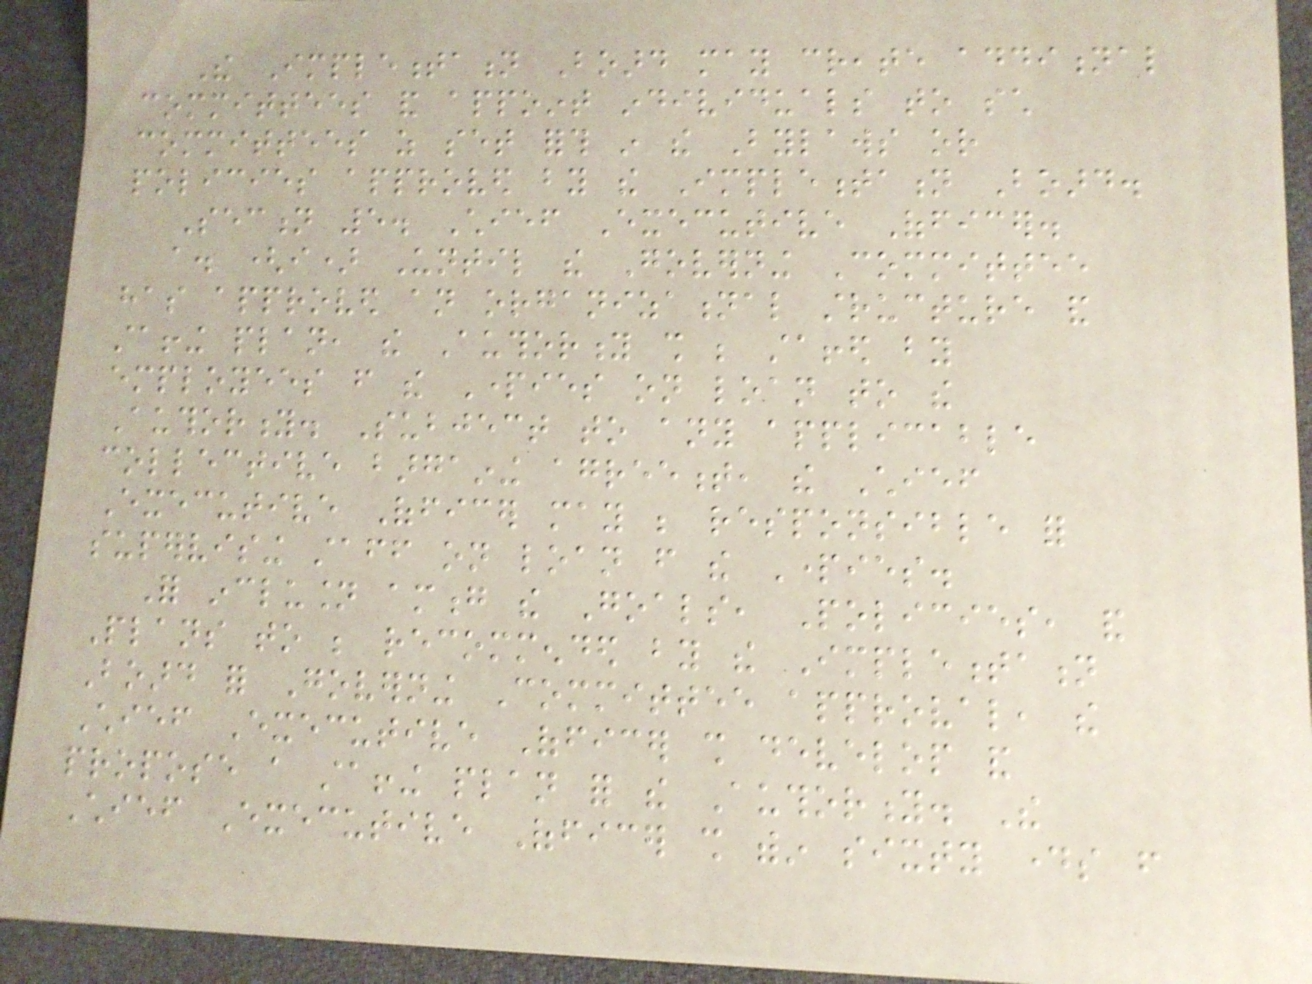The Implementation Board may create additional
committees and appoint individuals to such
committees as set forth in the Bylaws or
policies approved by the Implementation Board.
Section 5. Chief Executive Officer.
a. (i) Until the Governing Committee
has approved an organizational structure and
staffing plan, the Authority shall be staffed by
employees from the Parties on loan to the
Authority. Subject to any applicable
collective bargaining agreement, the Chief
Executive Officer may be responsible for
supervising staff on loan from the Parties.
For inclusion among the Goals, Policies, and
Plans to be recommended by the Implementation
Board for Governing Committee approval, the
Chief Executive Officer shall develop and
propose a staffing plan for the Authority. The
Chief Executive Officer shall within sixty days from
